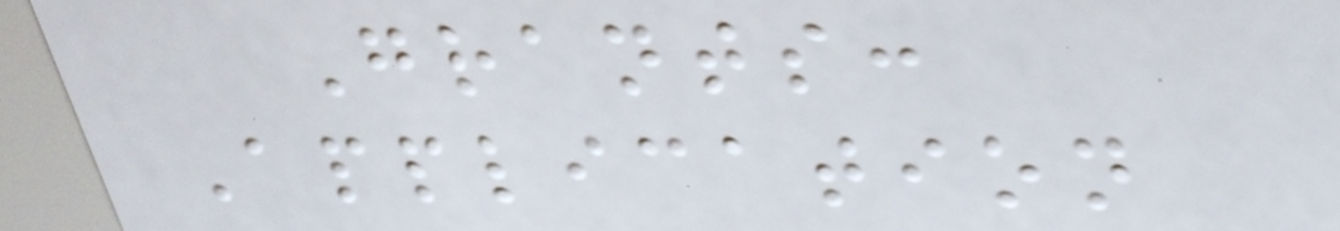Grants:
Application
